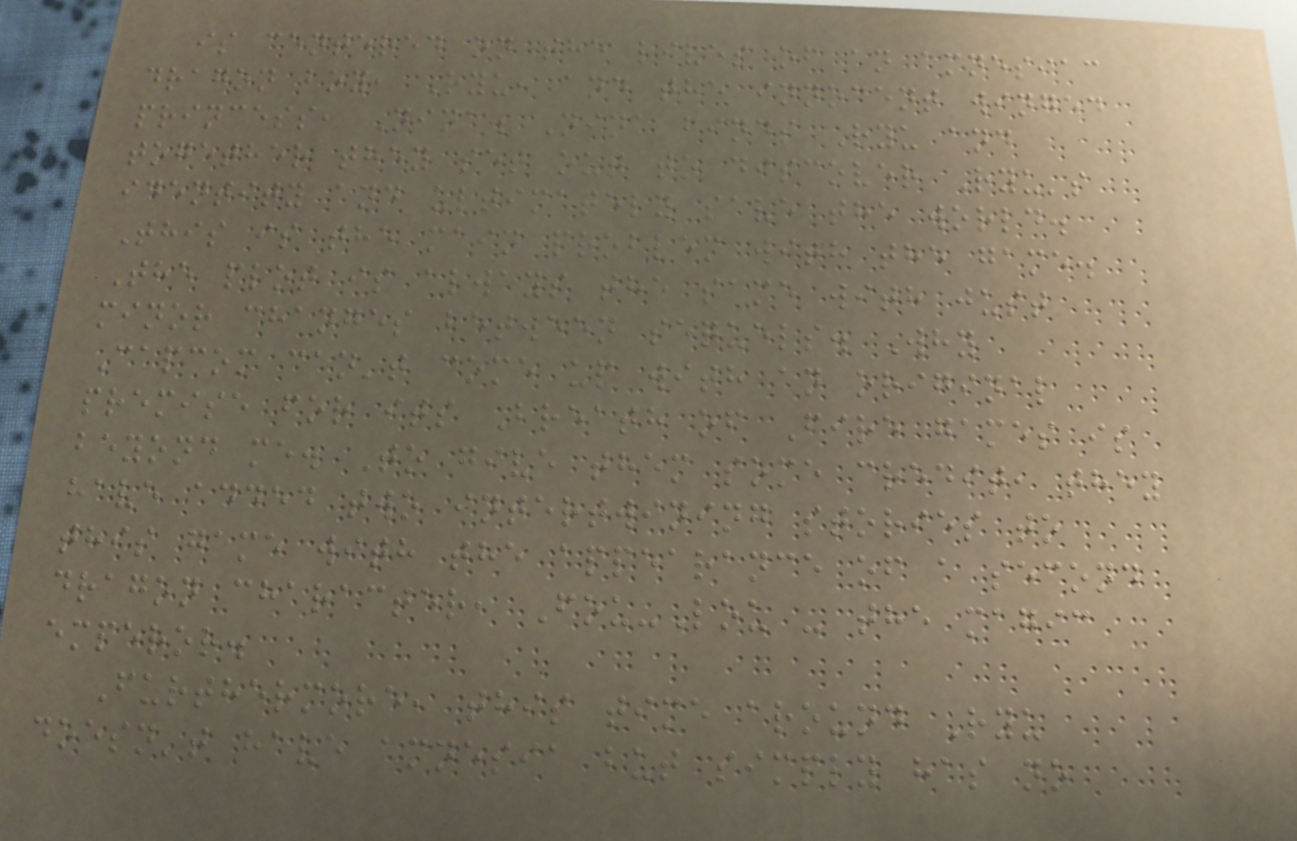is centered on the lives of an amnesiac
dragon boy, Ryu, and the innocent winged
princess, Nina. Nina finds Ryu and
together they set out to discover Ryu's
identity and ultimately save the world.
This is the main problem with the game.
The plot is always the same with just
minor changes between sequels. Why
Capcom can't come up with an original
premise for its Breath of Fire games is
beyond me. To give them some credit, they
have added two intertwining stories to
this game with the appearance of a second
dragon character, Fou-Lou - the magic
emperor.
Furthermore, this time around Ryu
doesn't have amnesia but simply has no
